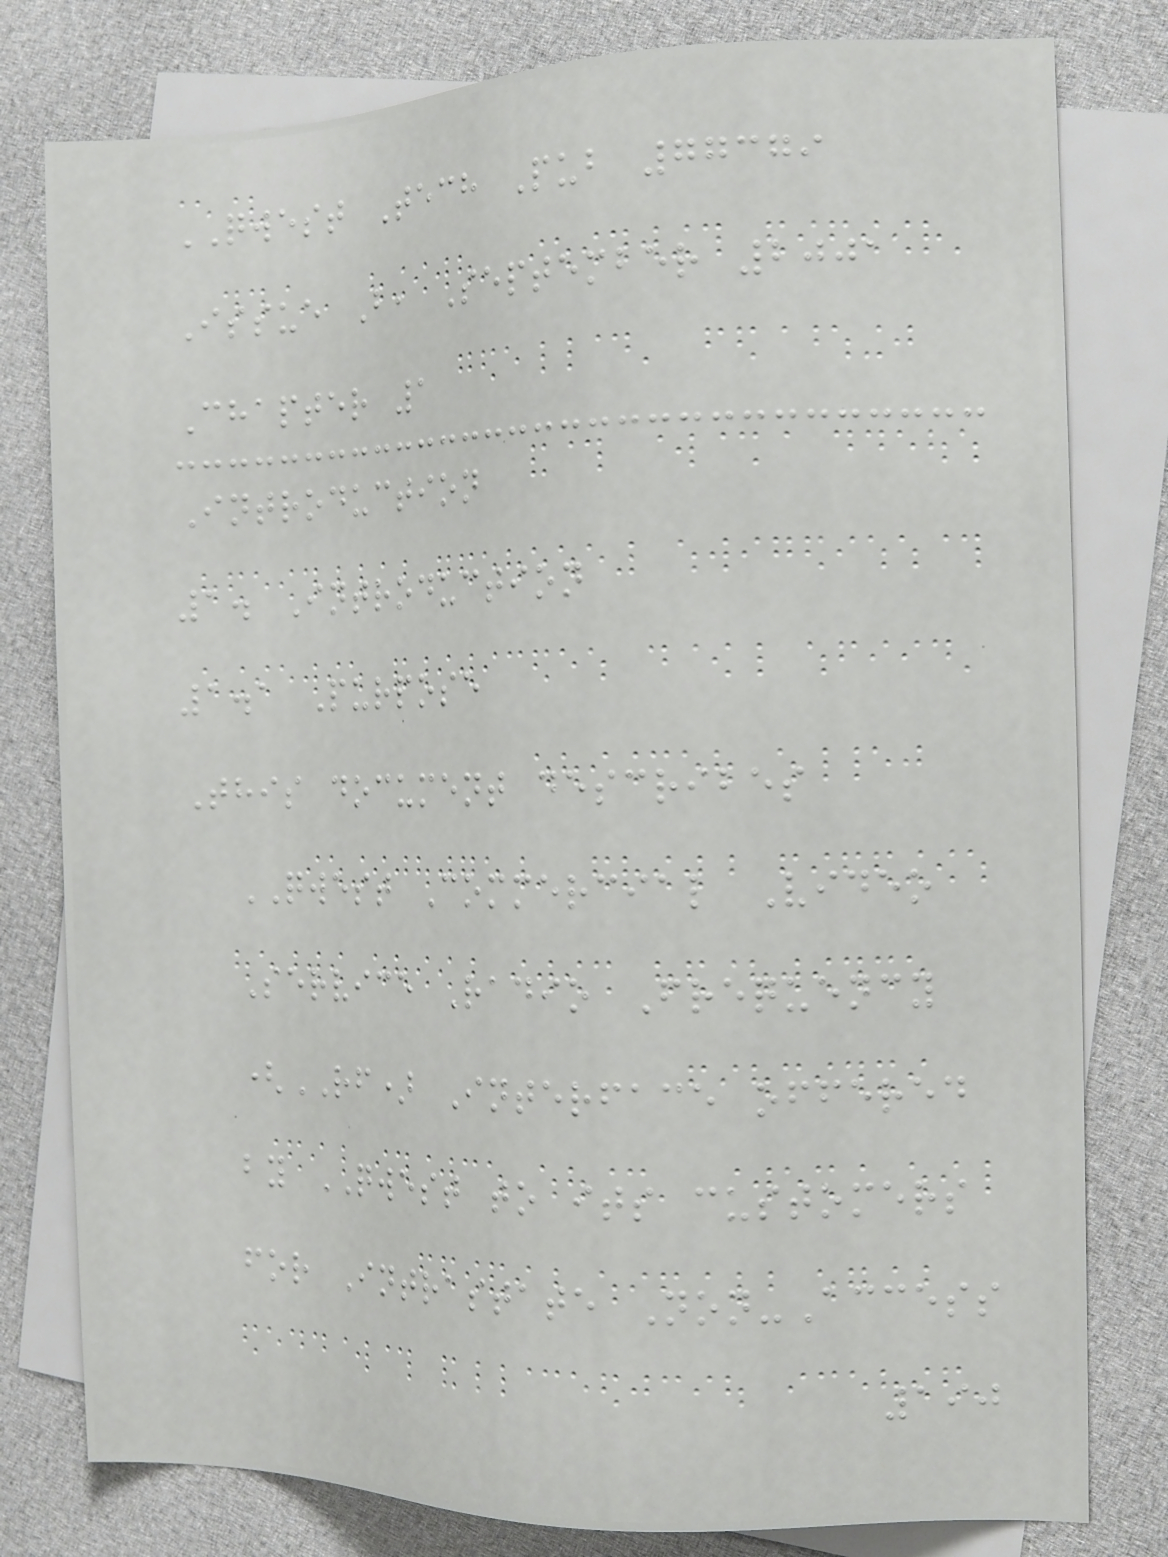QWEST Tech Pub 77379
Issue B, September 2001
Chapter 1
Introduction
1. Introduction
1.1 Purpose
This document describes
QWEST Commercial Video
Service Radio Frequency
(RF) Interface offered
by QWEST to its customers
for Intrastate Non-Access
190
